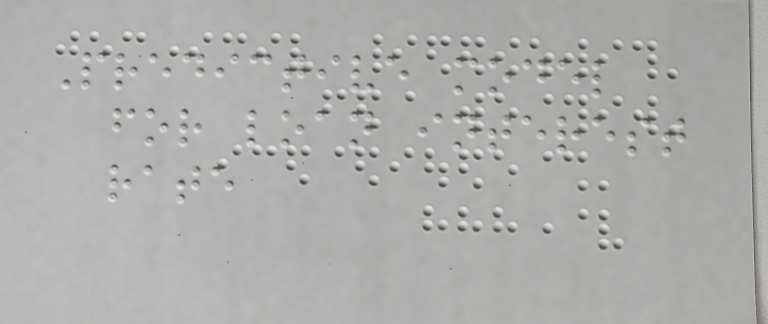Predictive model
for loan interest
rate
